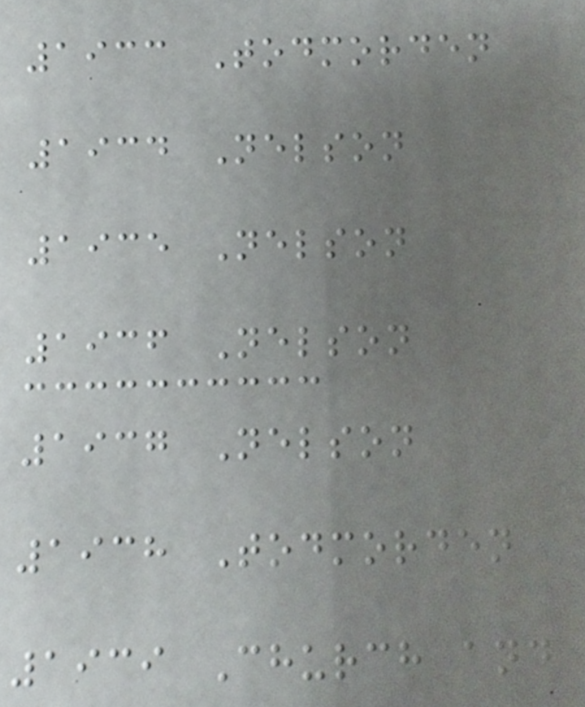1933 Todmorden
1934 Nelson
1935 Nelson
1936 Nelson
1937 Nelson
1938 Todmorden
1939 Church and
